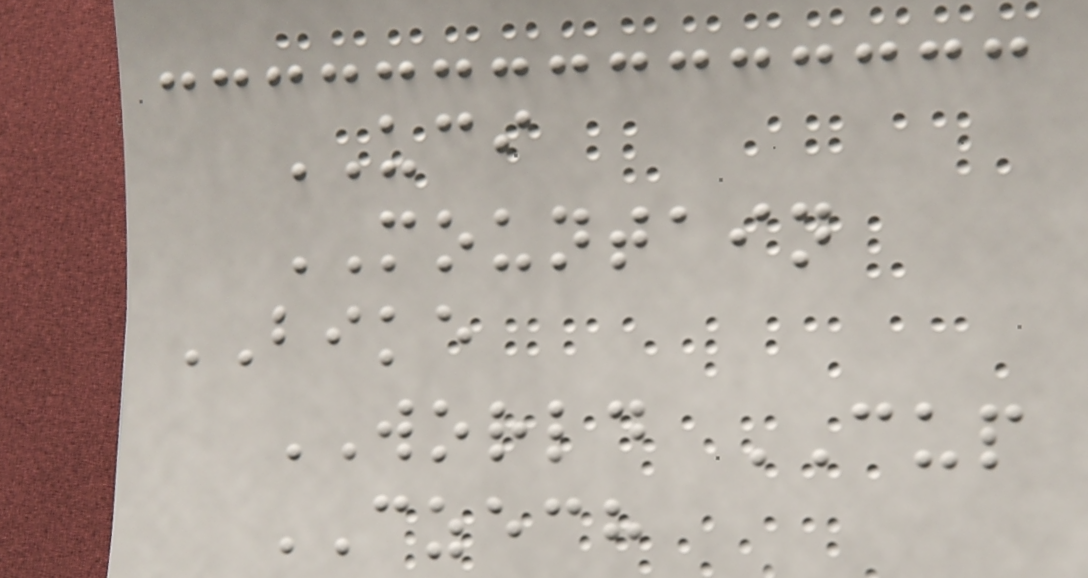UCI
MOUNTAIN
BIKE
WORLD CUP
CZECH
